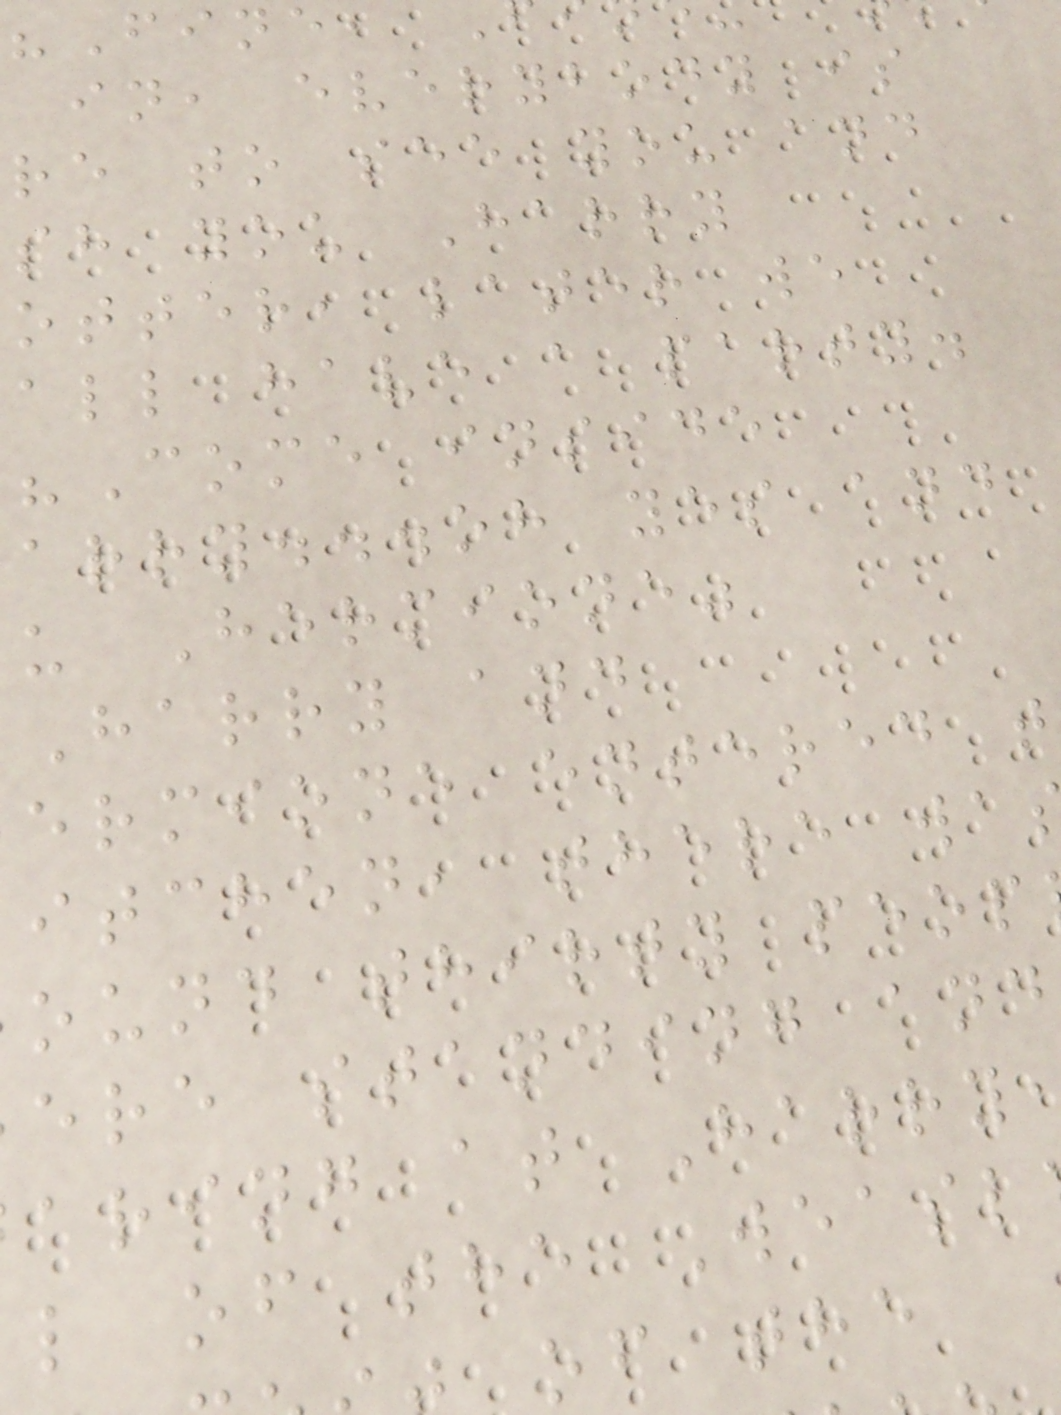"Fine,
in, everybody is
re to see you and
sh you Harry
otter, later we
all have a party.
"Come inside
arry...oh yes and
u Hermione"
Harry and
ermione entered t
itchen, there wa
ound thirty peop
ere standing and
aring at Harry
l of the Weasl
of the
